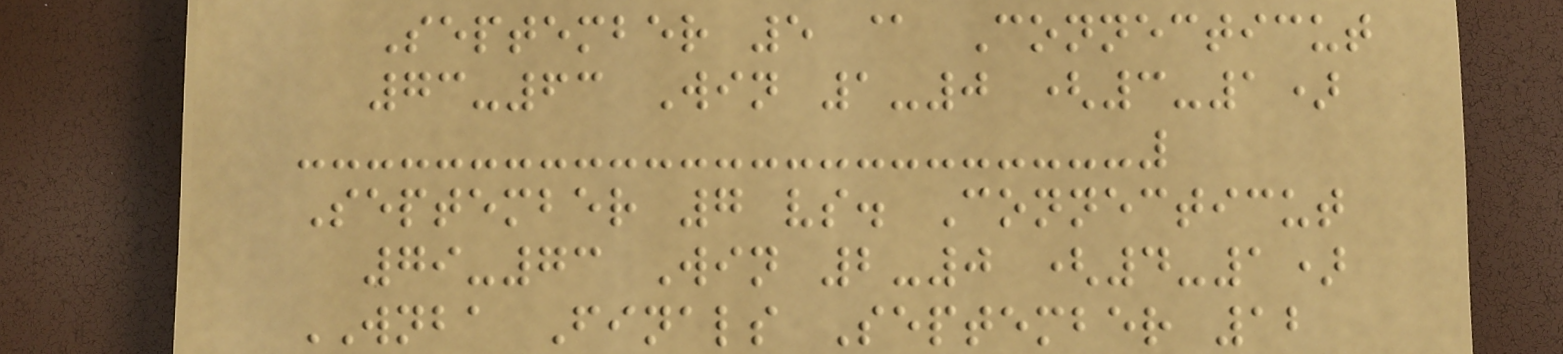September 5 @ Connecticut
73-63 Win 1-0 (3-1)
September 7 vs. Connecticut
79-73 Win 2-0 (4-1)
WNBA Finals September 12
